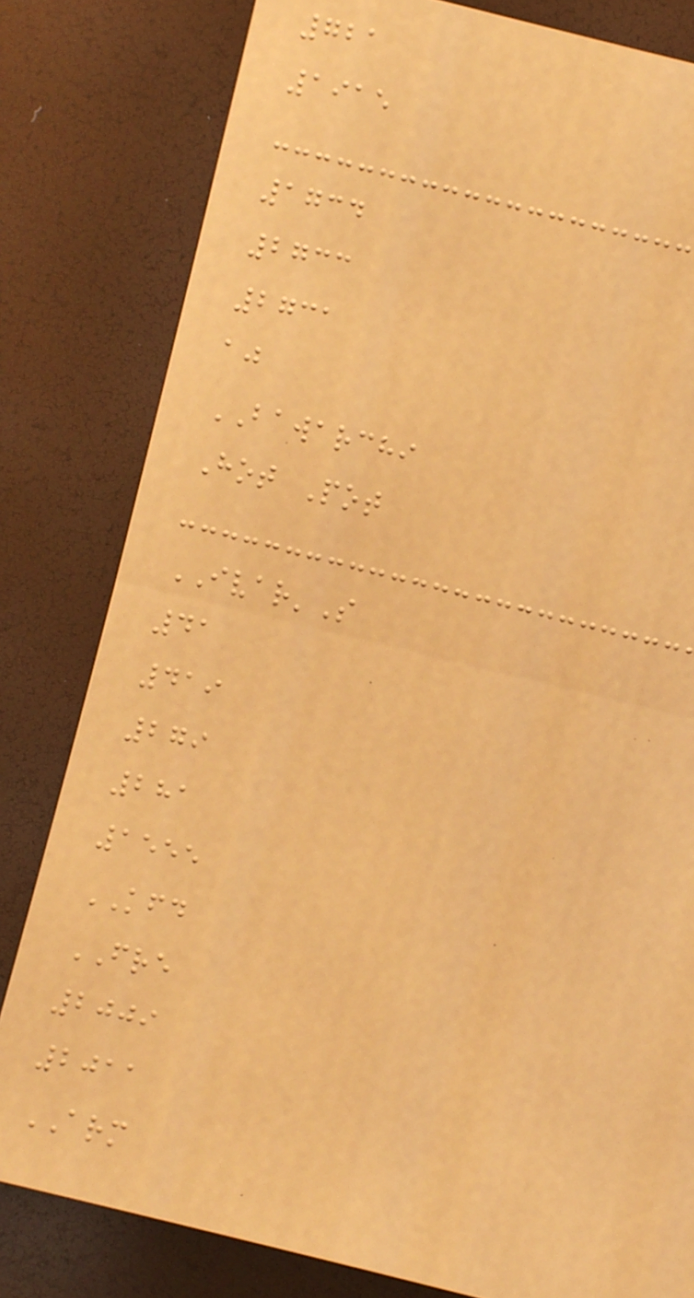721
1915
1734
2733
2731
aj
BAWARCHI
Hot Pot
IVAR'S
41
419
279
281
1555
KFD
FRE
2009
2011
ARM
